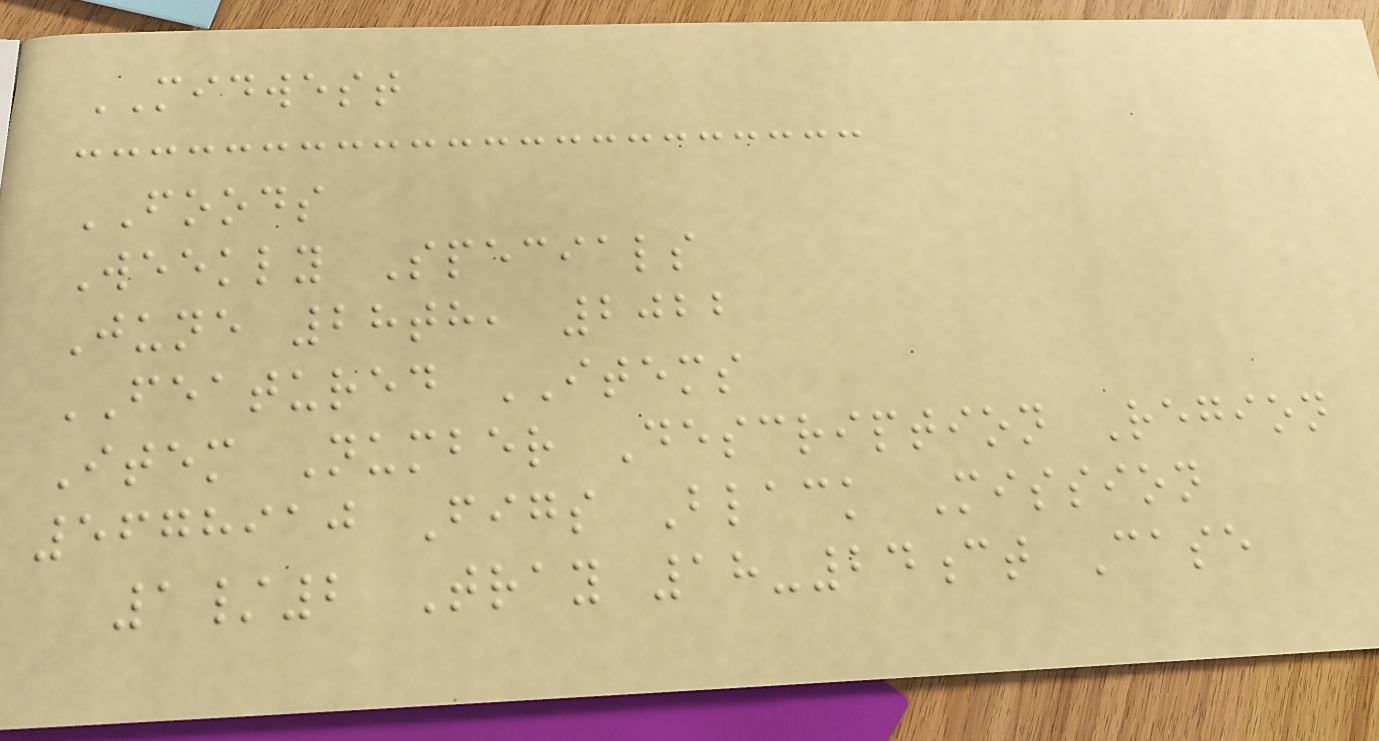MIDWEST
FOODS
Weekly Specials
June 28th, 2022
FEATURED ITEMS
Item Number Description Region
5678910 Figs Black Mission
1/2 Tray 18-24ct Case
